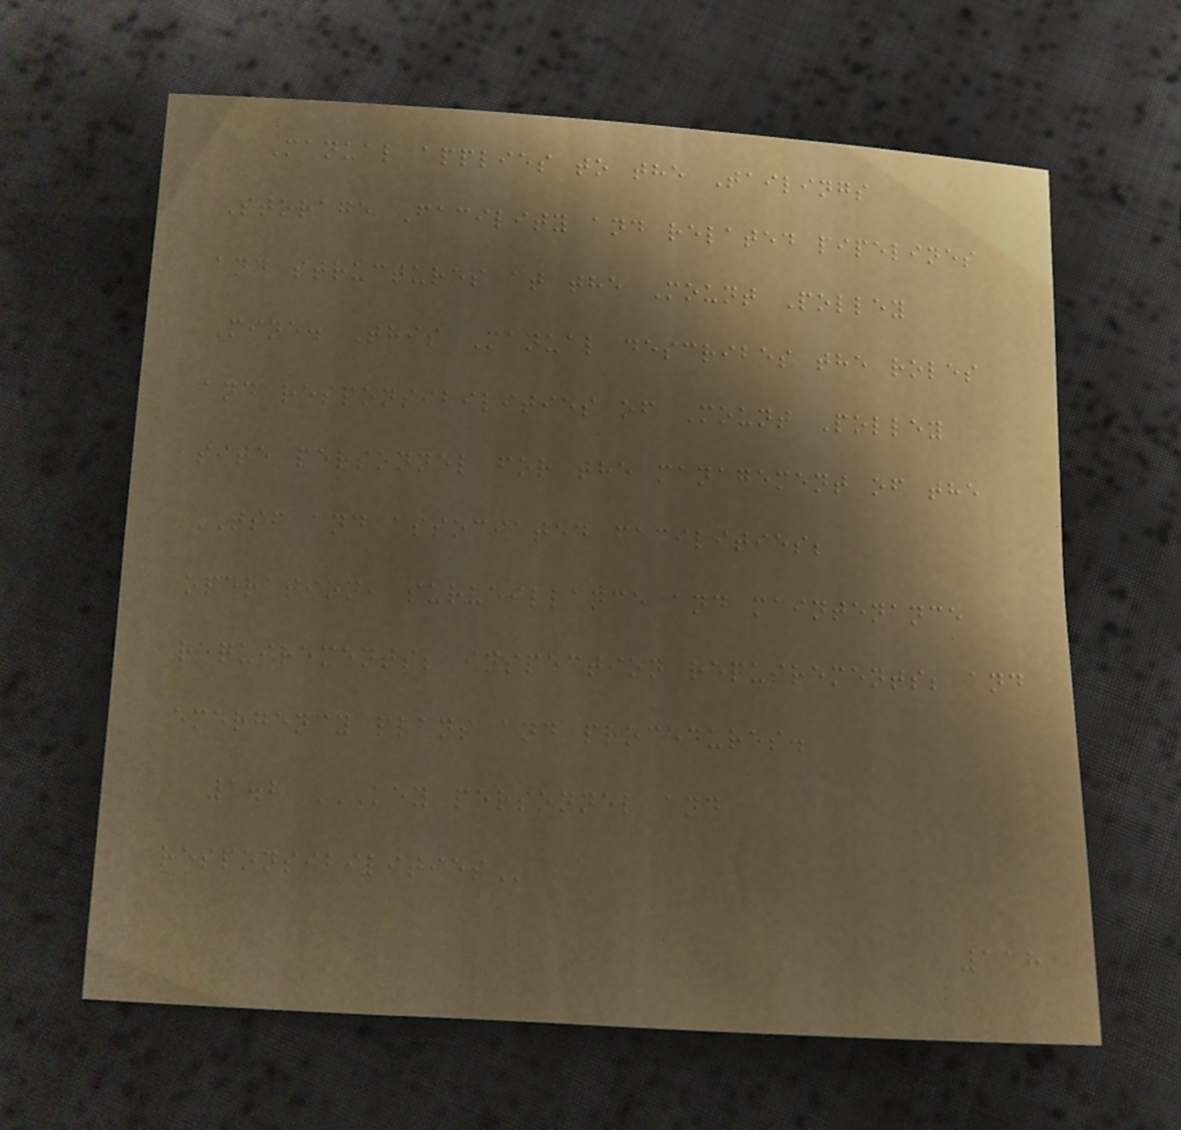Manual applies to the Tailings
Storage Facility and related pipelines
and structures at the Mount Polley
Mine. This Manual describes the roles
and responsibilities of Mount Polley
site personnel for the management of the
TSF and associated facilities;
operation, surveillance and maintenance
requirements; inspection requirements; and
emergency plans and procedures.
1.2 KEY PERSONNEL AND
RESPONSIBILITIES
118
